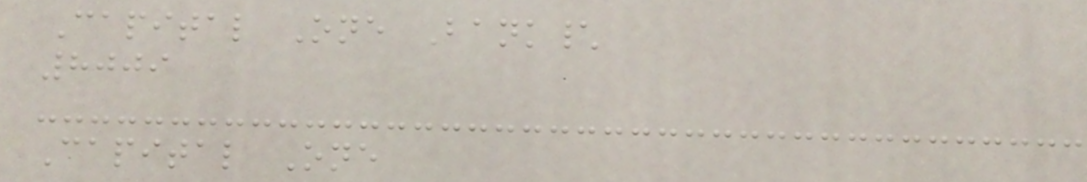Capital One Bank\
8009
Capital One
